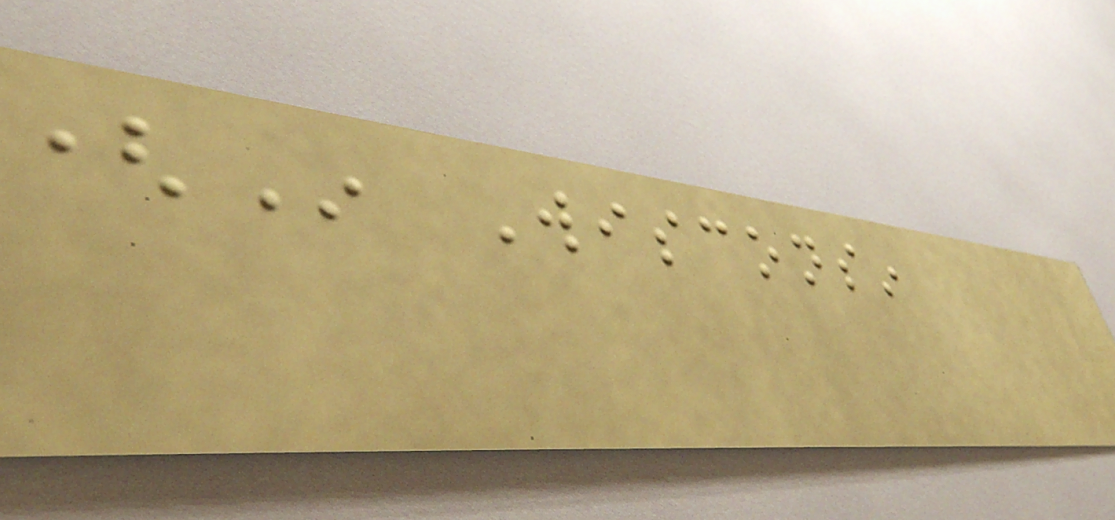(In Wisconsin
